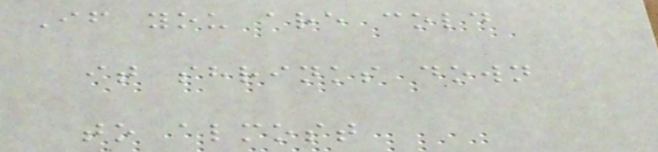If you are cold
it shrinks down
to almost
